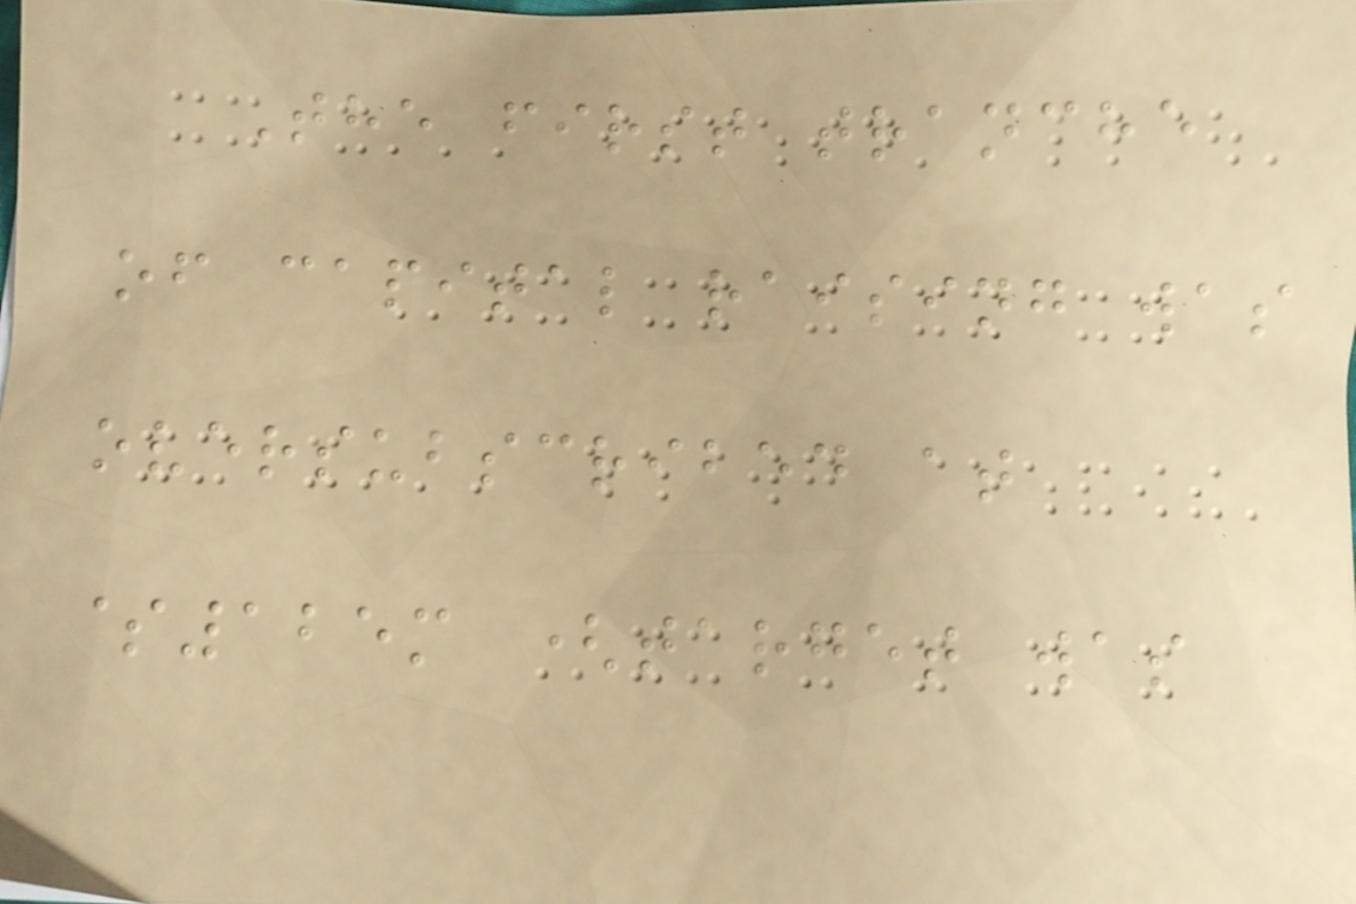The first tranche
of capital raising was
oversubscribed at
$125m (target was
